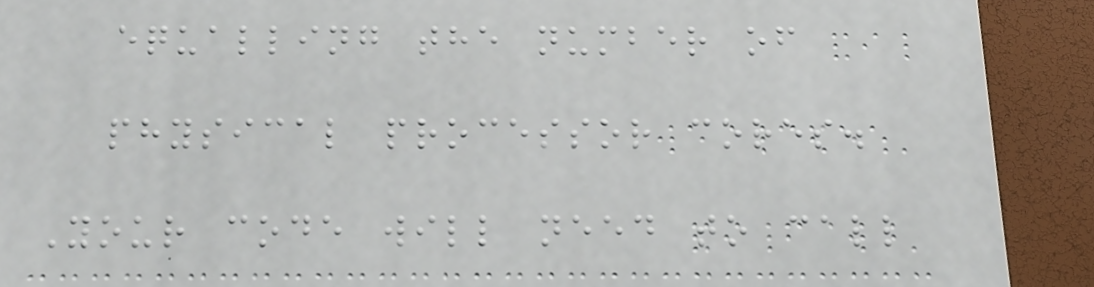equalling the number of
physical processor cores.
Your code will need to call
